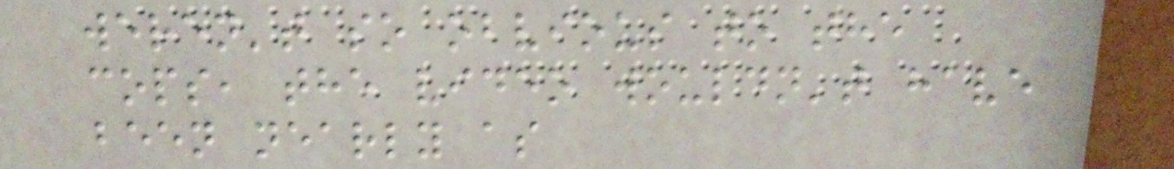weren't so obvious to the
cops, the video wouldn't have
been nearly as
